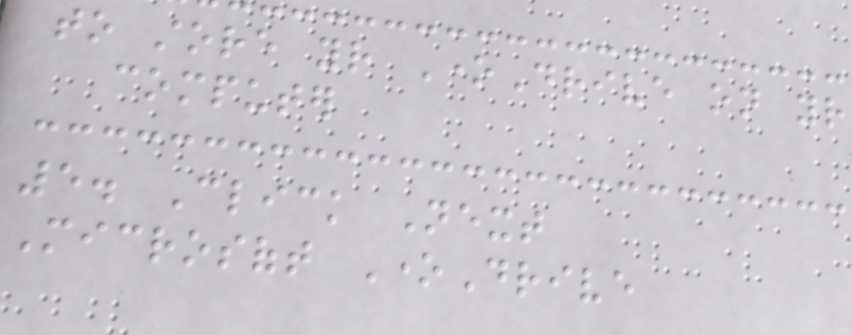to store your OneDrive on your
computer
5. Click Next
Microsoft OneDrive
